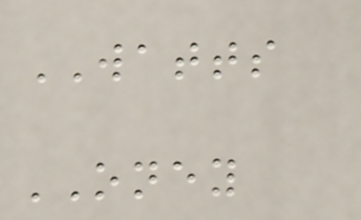WATTS
ONEY
